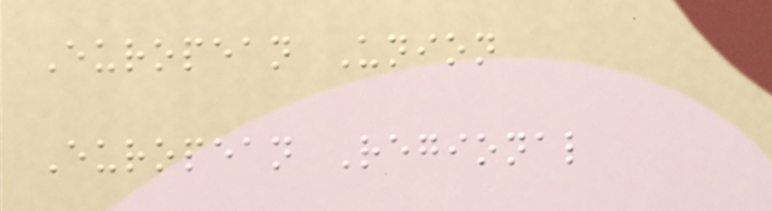European Union
European Regional
